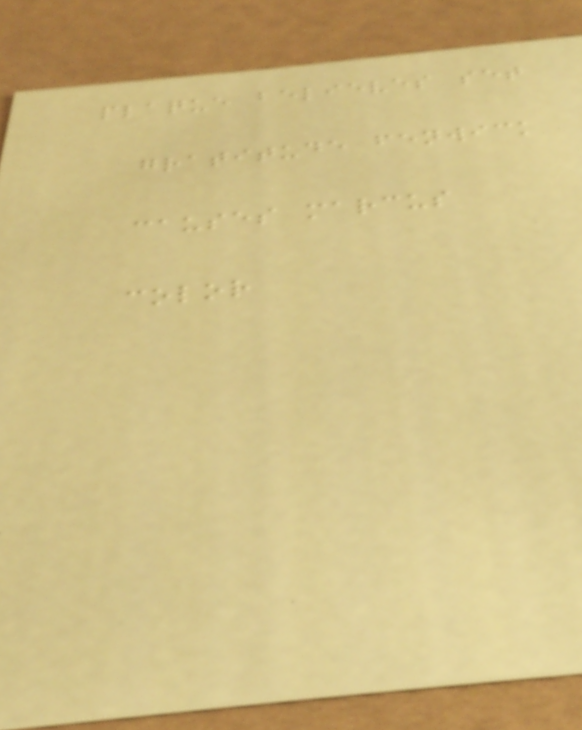plaque believes set
gratitude fenwick
causes marcus
color
